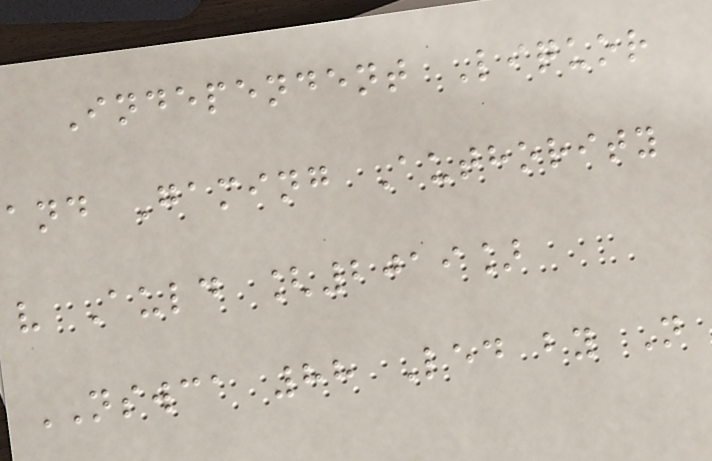Independent Liquor
and Gaming Authority
v Auld [2019]
NSWCA 88 Led by N
